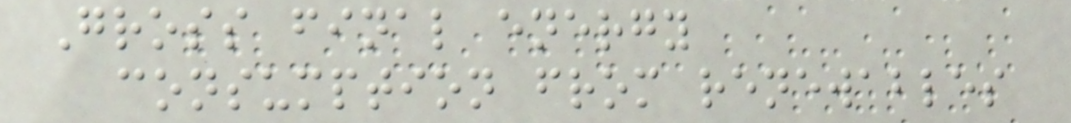Gross final energy
consumption from renewables
